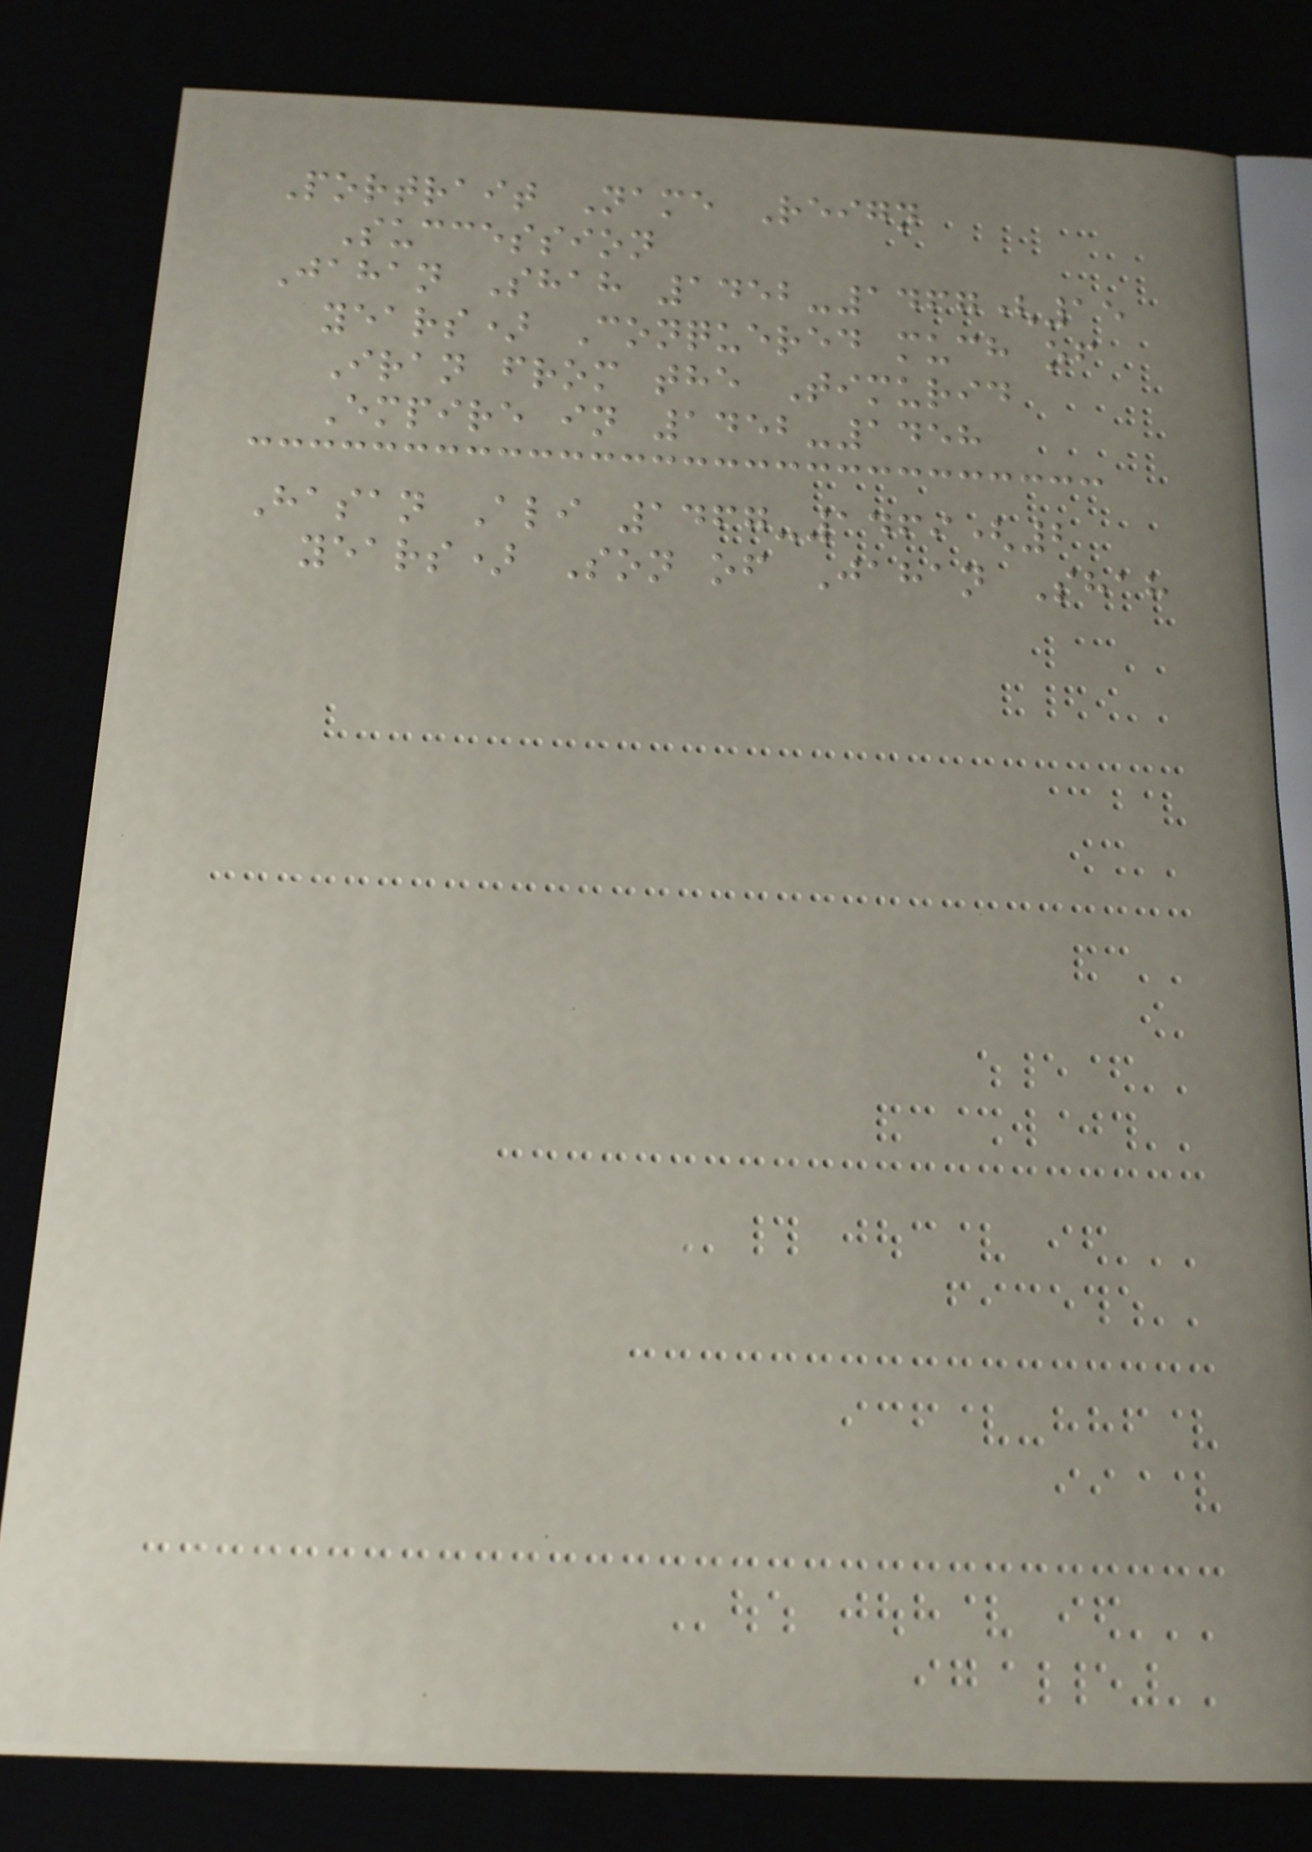Portrait Name Reign
Succession
Jahan Shah 1452-1467(15
years) Conquered much of
Iran from the Timurid
Empire in 1452-1458
Hasan Ali 1467-1469(2
years) Son of Jahan Shah
